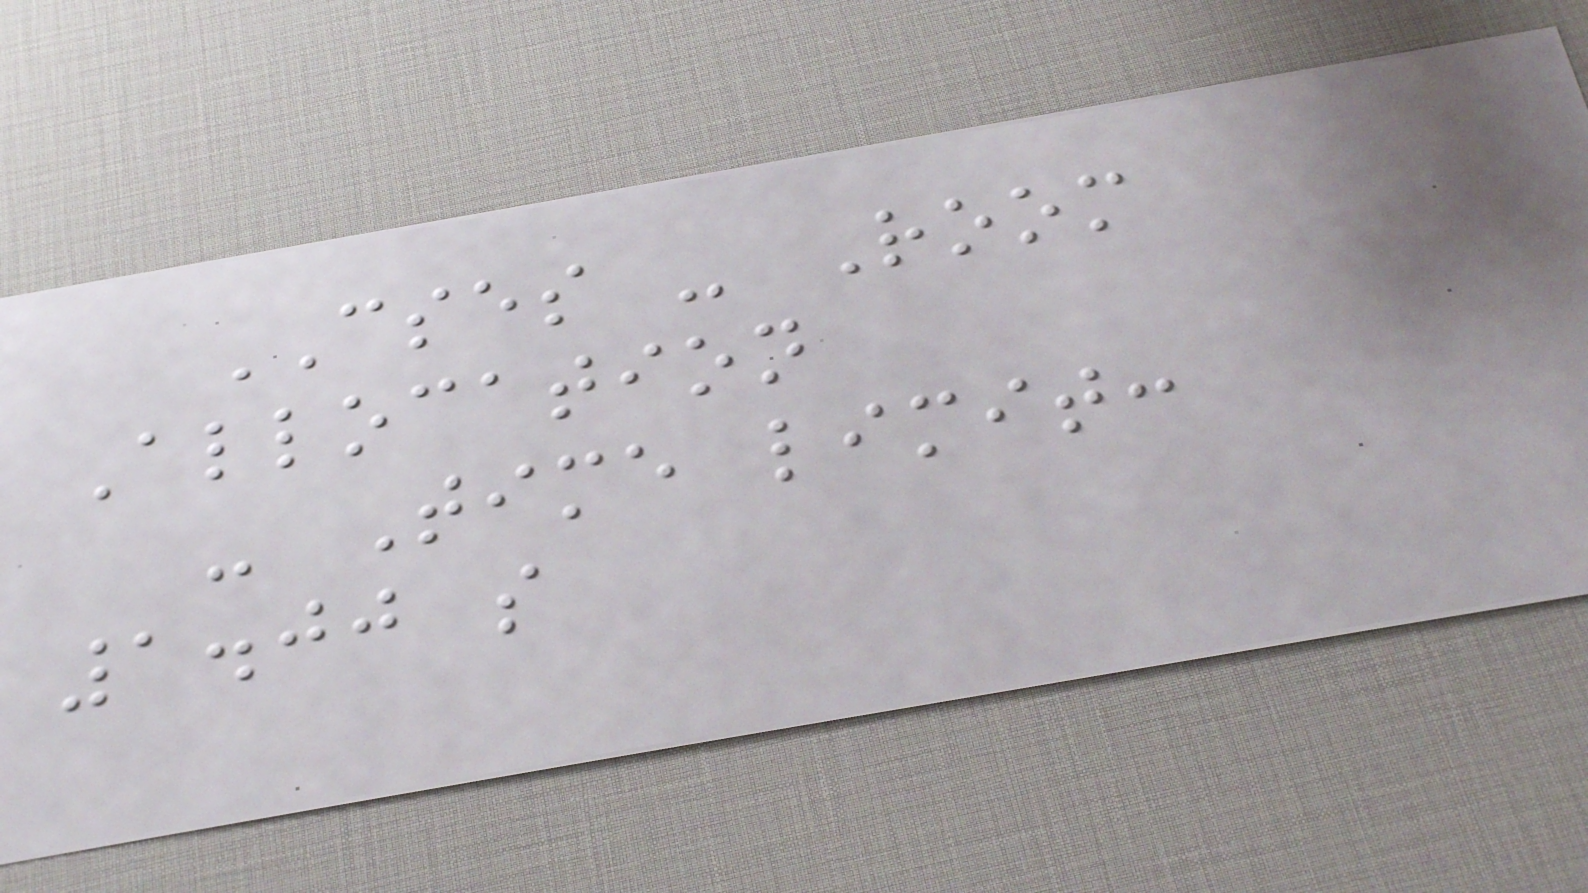CSES - Room
Allocation
- Time limit:
1.00 s
